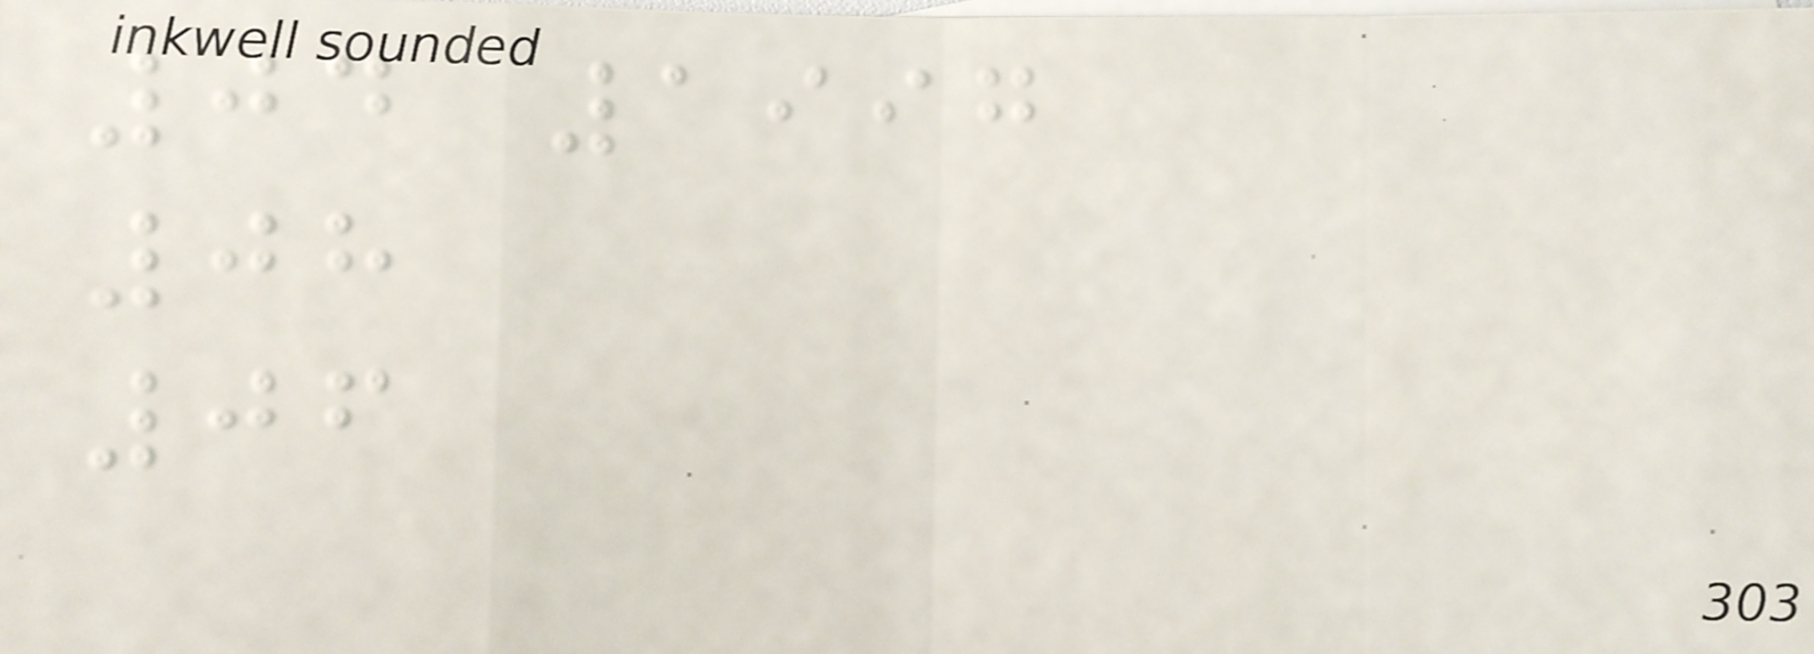04 1997
08
06
